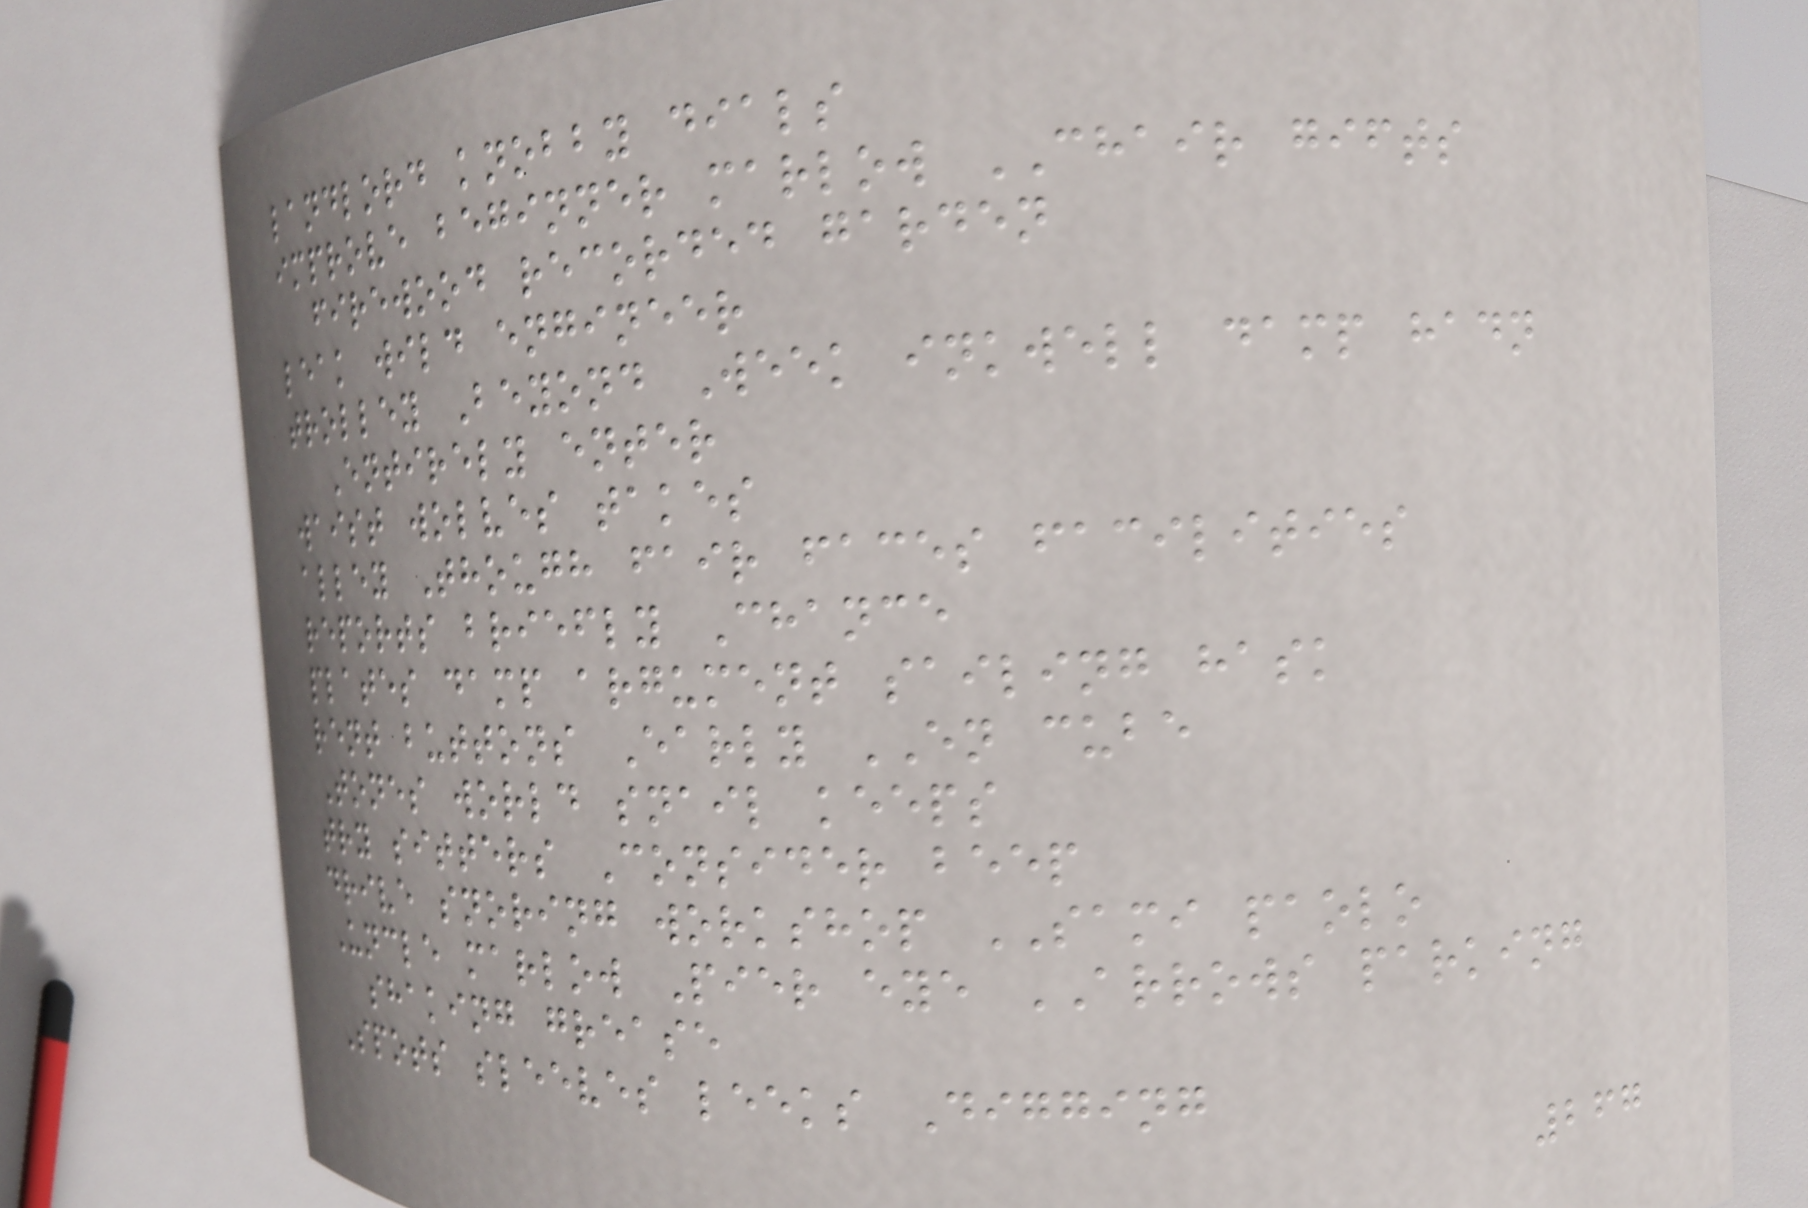landlord knobby dials
improve beginner marlow CHAIR gifts
firewood recorded garden
leak wild engineer
trolley Beyond Week inkwell damp hadn
Entirely enter
waist wolves takes
alley Though fair faces facilities
reports briefly Chance
plates damp argument sailing hask
rent buttons Early EN cube
Tones world snail keeps
try sitters Consider beep
drive snoring workshop SAMI paolo
Uncle marlow Pier eye ARROWS parking
shaking grease
Spots sleeves leeks Digging
267
